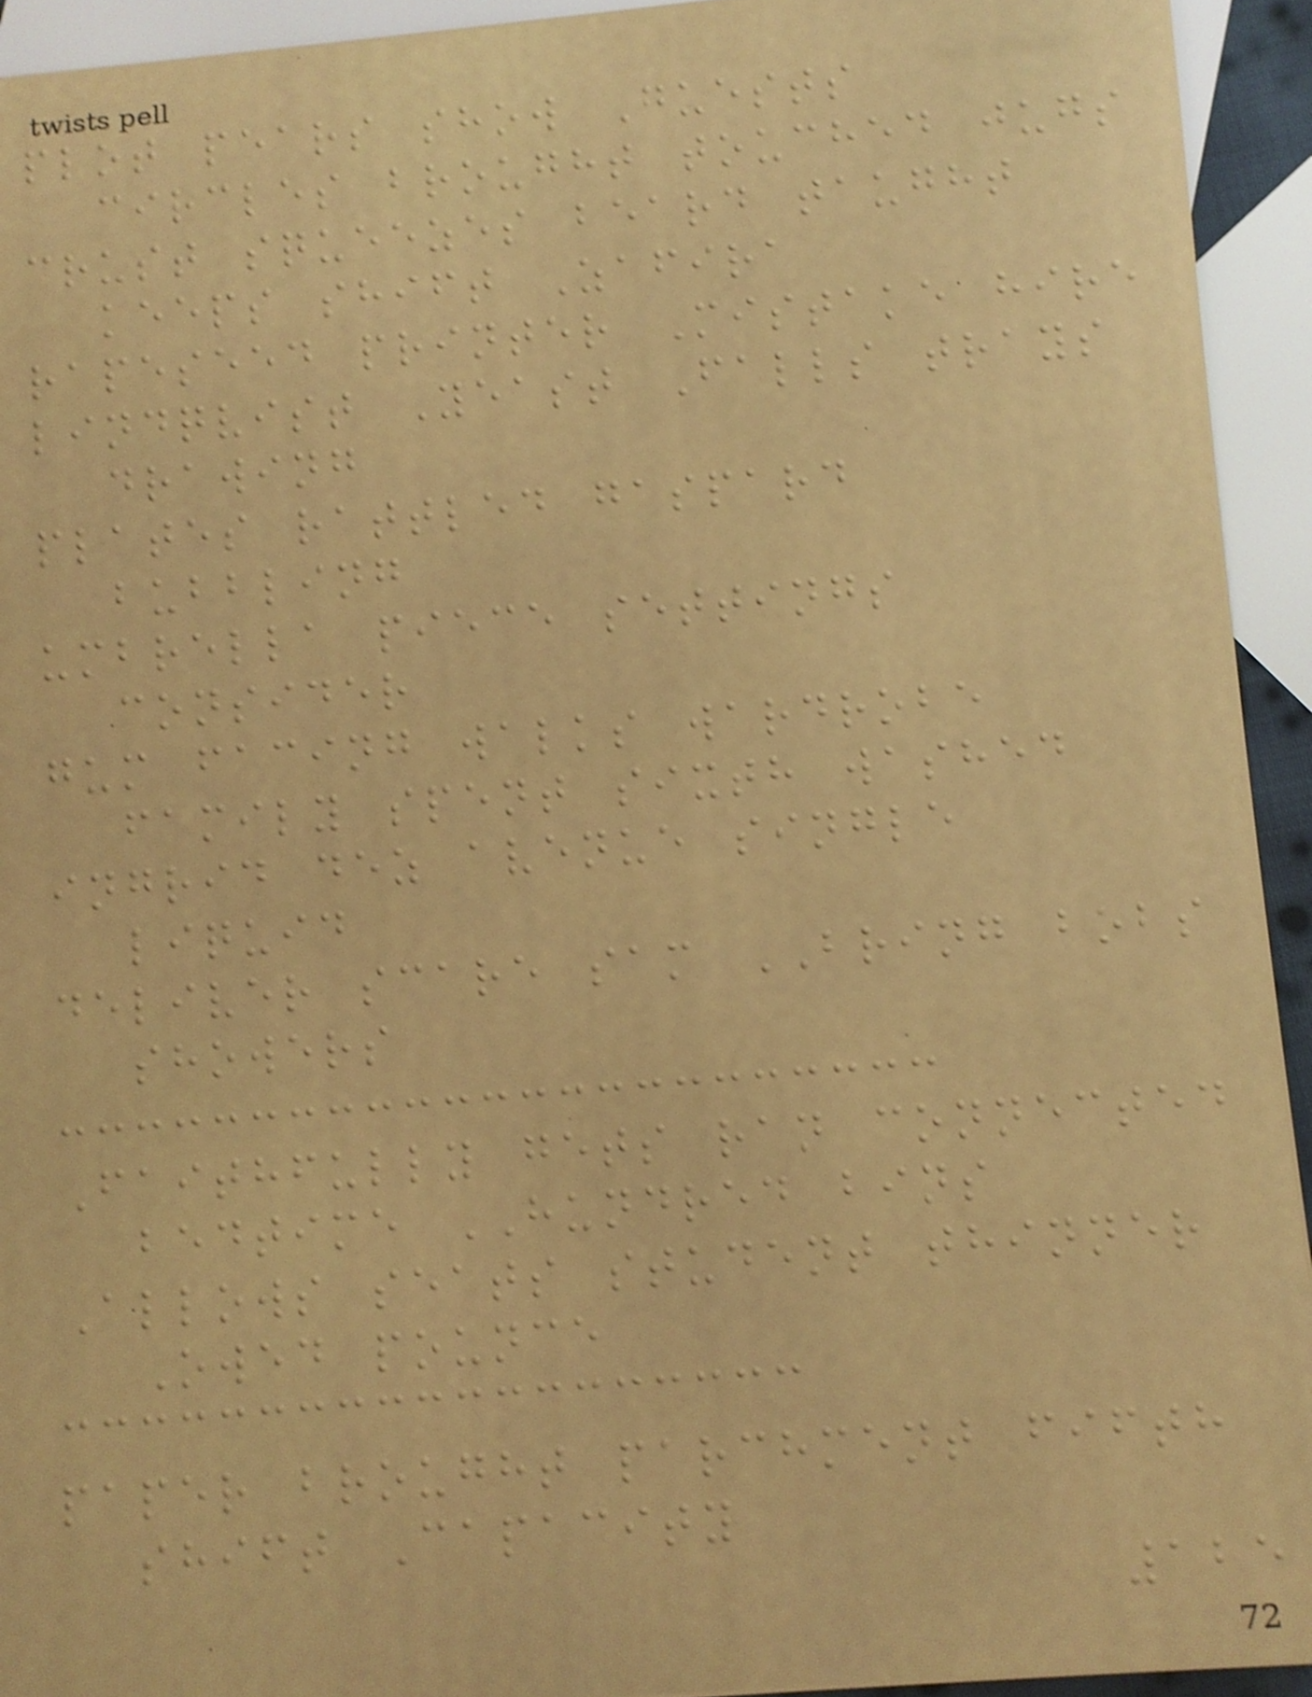plot pears show Guests
circles brought touched jugs
crust squeezes beard taught
keeps shift Zafira
rapeseed printer Mistake hire
lindqvist Yeast Falls trays
drawing
plates rattled gaspard
bubbling
umbrella piece settings
consider
gum facing walks wardrobe
family spent sixth washed
ingrid dez avenue single
liquid
deliver scare sam BRING bobs
showers
Faithfully gets ran connected
bedtime HUNDRED bins
Allows seats student thinner
Owed pounce
paper brought parchment fifth
shift Capacity
125
